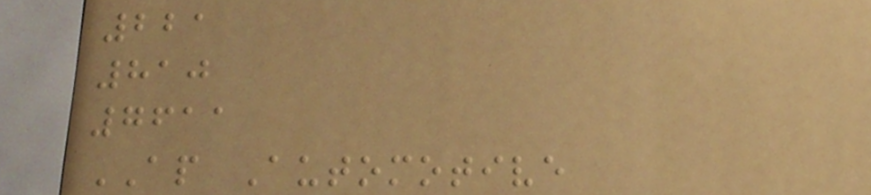221
810
7611
AP Automotive
